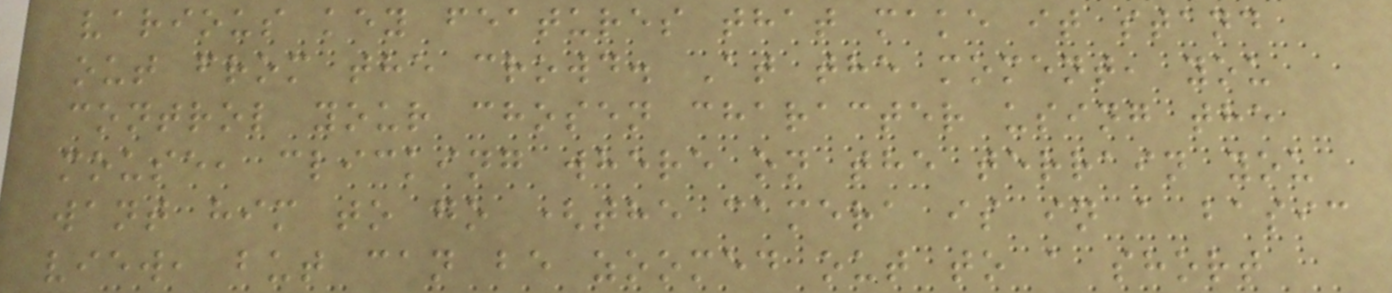various key features that make it stand
out from the crowd. At the moment, you
control your chosen character using the
mouse, clicking where on the terrain you
want him to go (the camera is in a basic
view, but can be zoomed out to a short
